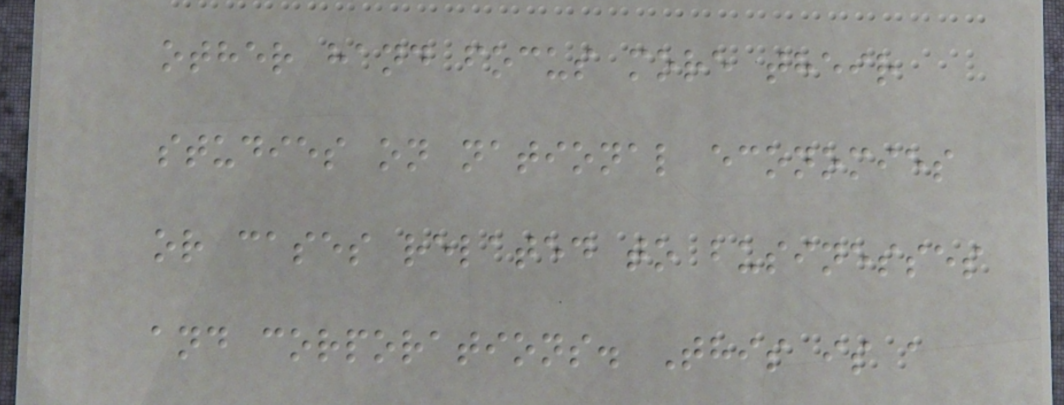other hand focus more their
studies on national economies
or cases related to businesses
and corporations. This is a
